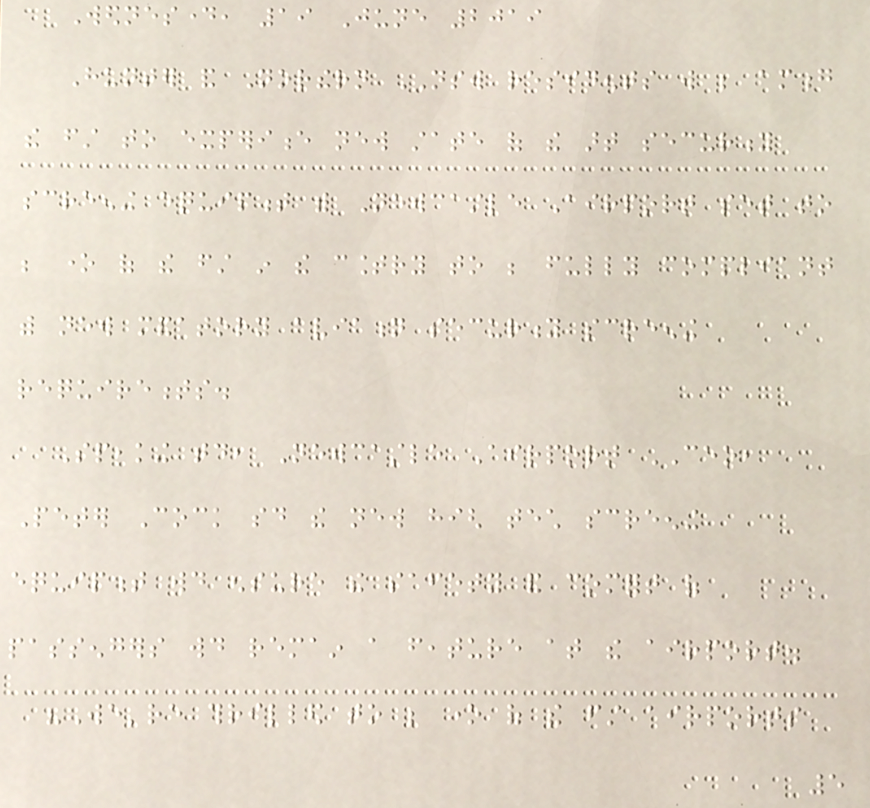Wednesday, 19 June 2019
Hunter and Northern NSW residents will be among
the first to experience new state of the art security
screening equipment with Newcastle Airport set to
be one of the first in the country to be fully compliant
with new mandatory aviation security screening
requirements.
Speaking today, Newcastle Airport CEO,
Peter Cock said the new high tech screening
equipment would ensure the safety and comfort of
passengers would remain a feature at the airport.
"We're thrilled to be one of the first airports
5
